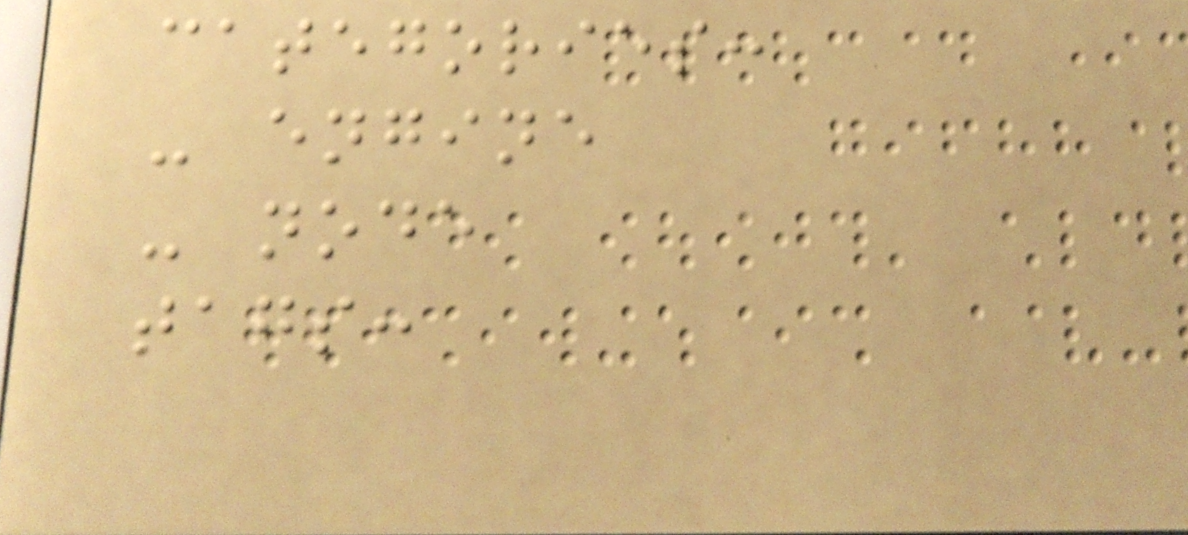categories:
- engine
- node
tags:
